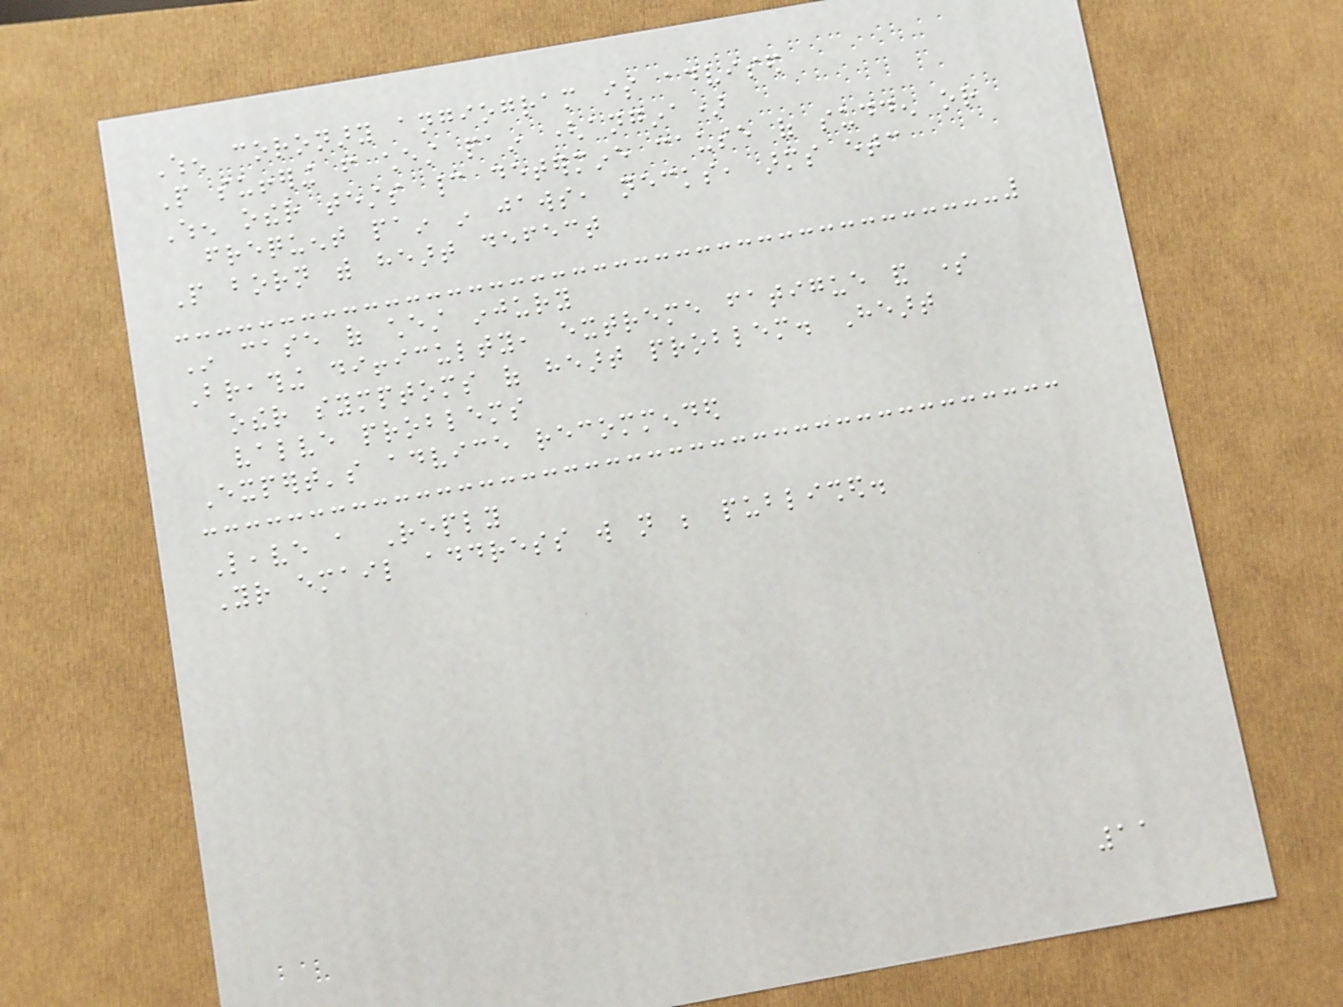When coronary angiogram is advised
People suffering from chest pain (angina)
When other tests cannot determine cause of sudden or
frequent pain in jaws, necks, arms etc
People born with heart defect
In case of chest injury
Breathing difficulty, extreme fatigue and some
other symptoms of heart problem. Heart
valve problems
Expert's advice recommended
Leave a Reply
Your email address will not be published.
11
